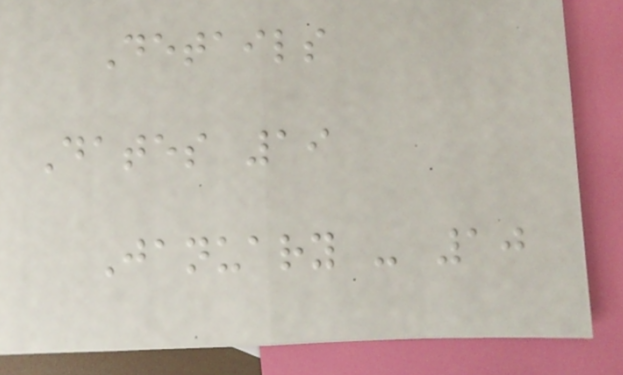Details
Dates 19
January - 10
